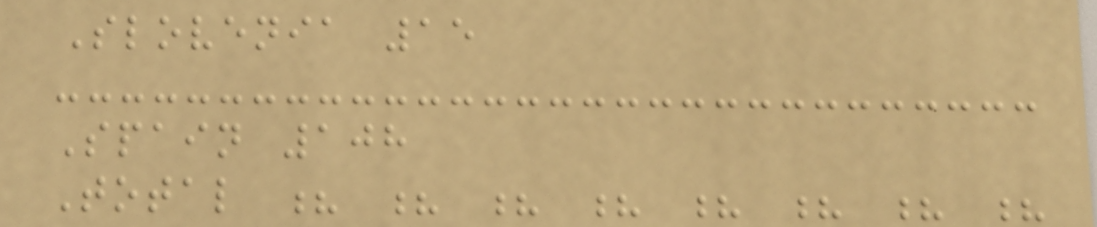Slovenia 15
Spain 108
Total ? ? ? ? ? ? ? ?
